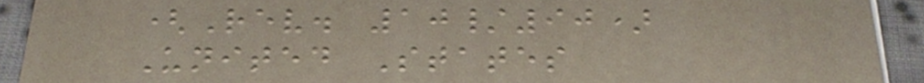(Rev. 10/90)
United States
